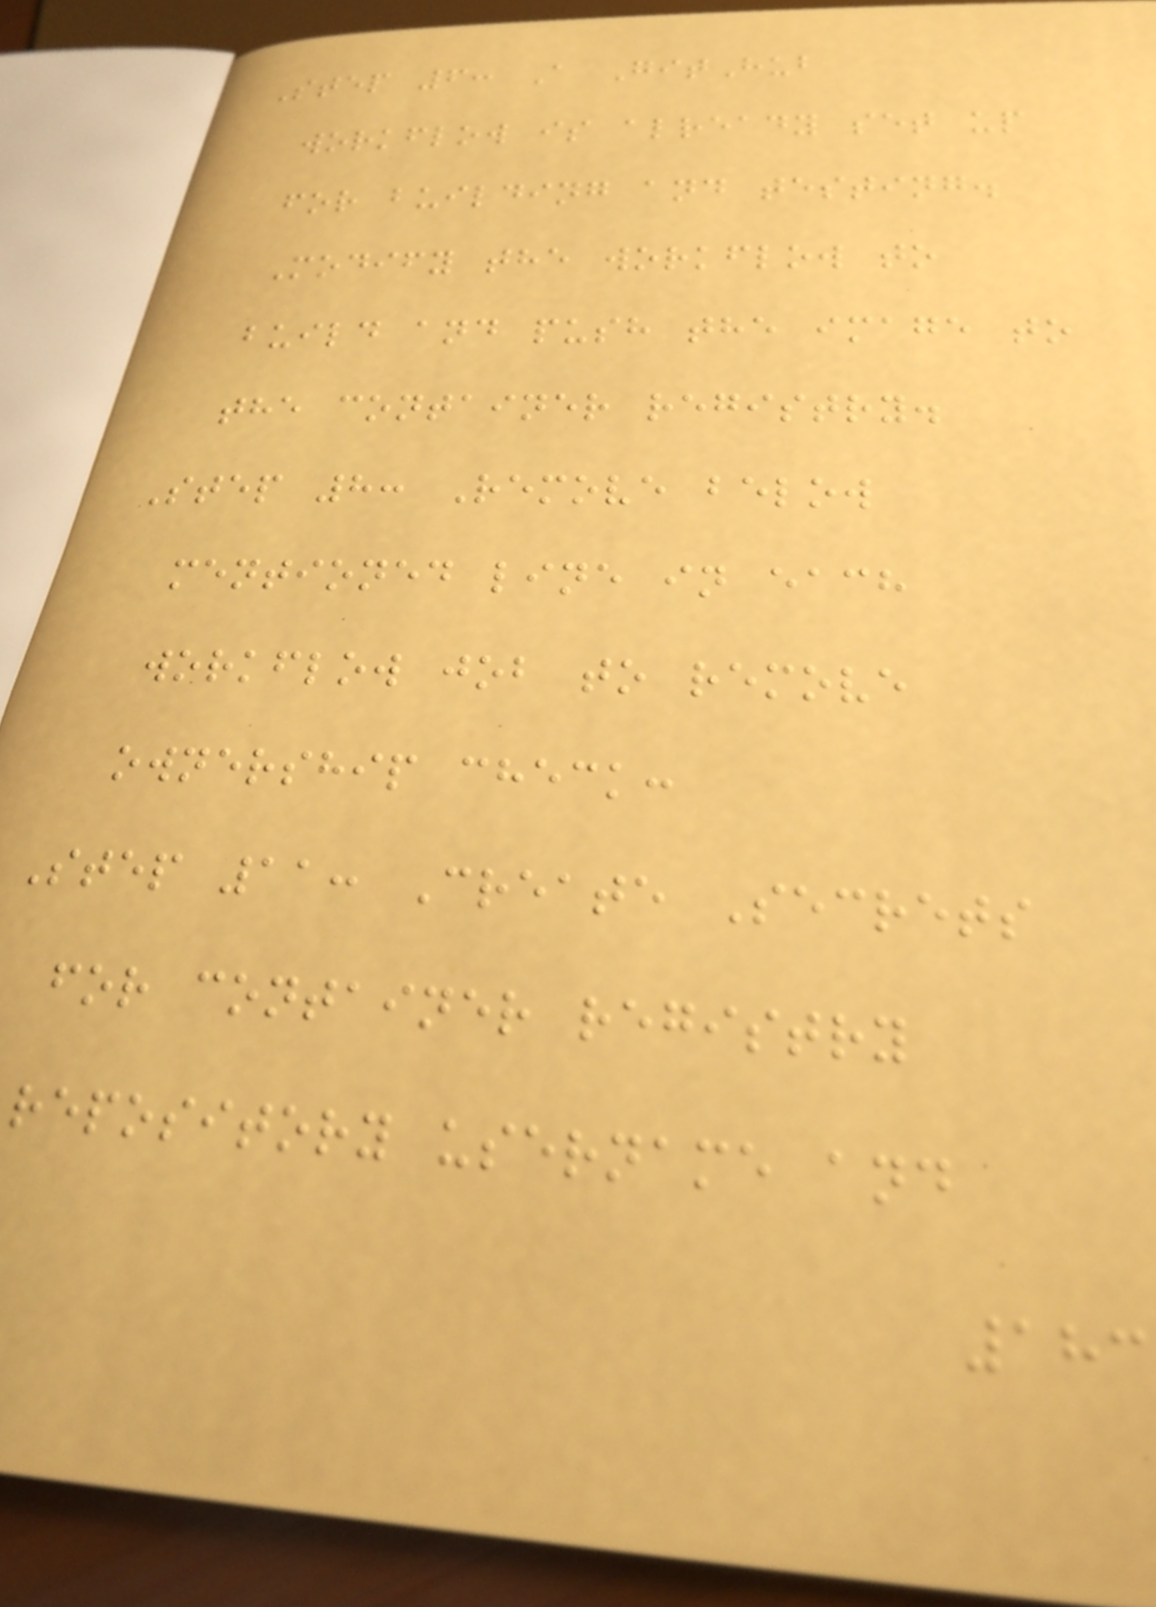Step 6: A GitHub
workflow is already set up
for building and testing.
Modify the workflow to
build and push the image to
the container registry.
Step 8: Remove below
mentioned line in each
workflow job to remove
ownership check:
Step 11: Create Secrets
for container registry
repository username and
183
